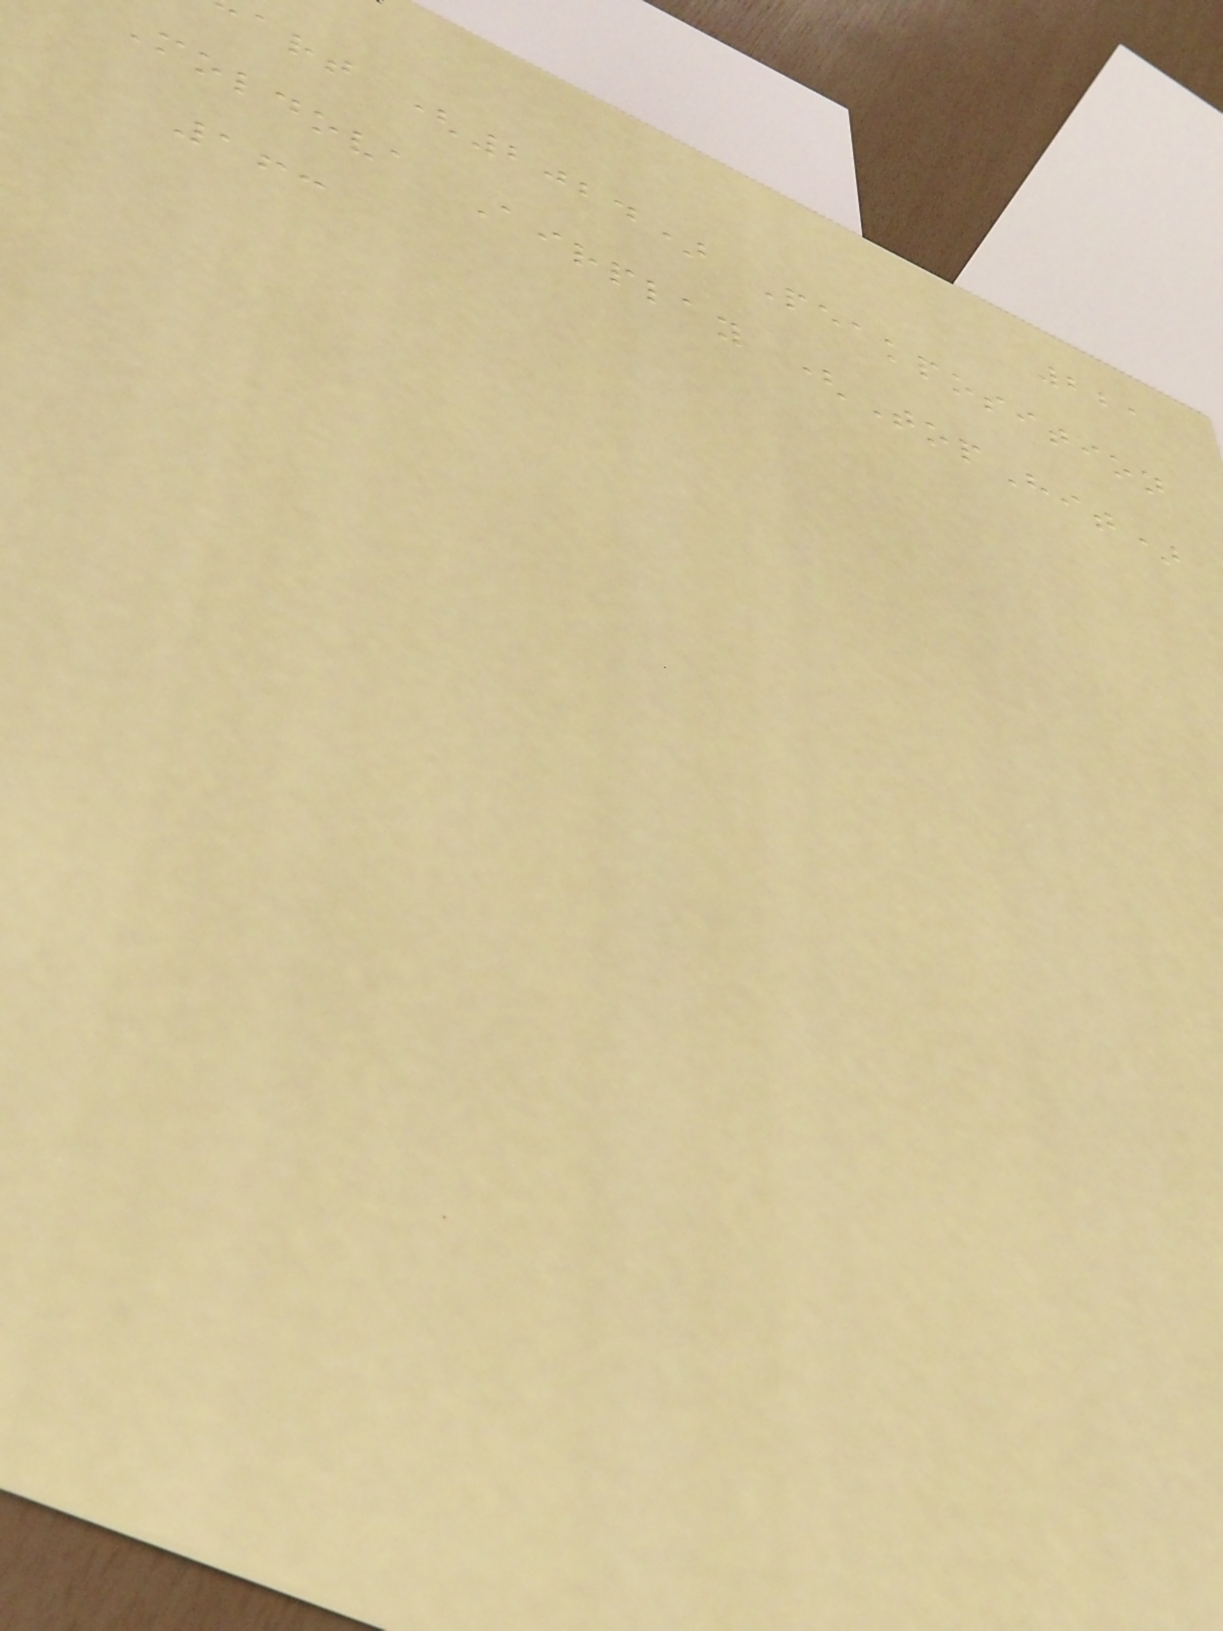221
art (2024) Peakposition
Moldova Airplay (TopHit)
163
